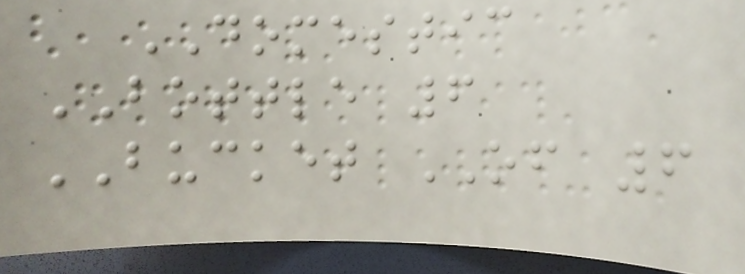DOMESTIC
BOTTLE 6
BUCKET OF 6
